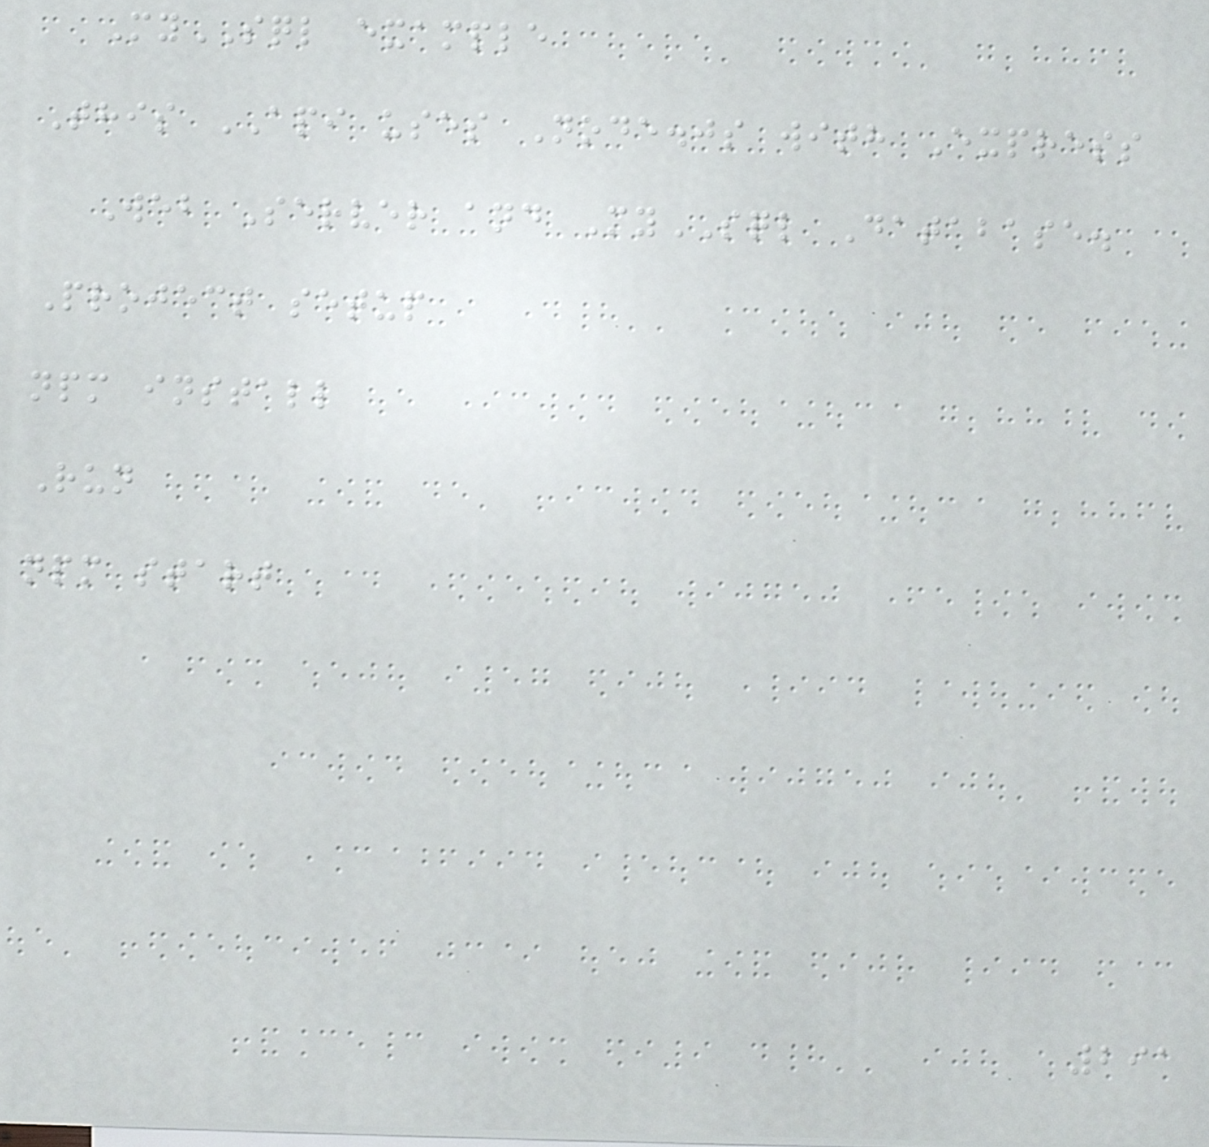MySQL example
This API uses Node.js with Express
Web Server and MySQL Database.
Project setup
npm install
Run
npm start
291
